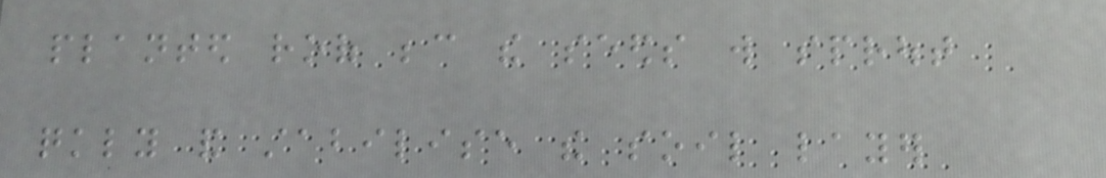planted roof because the seeds will sprout
quickly and stabilise the soil layer
